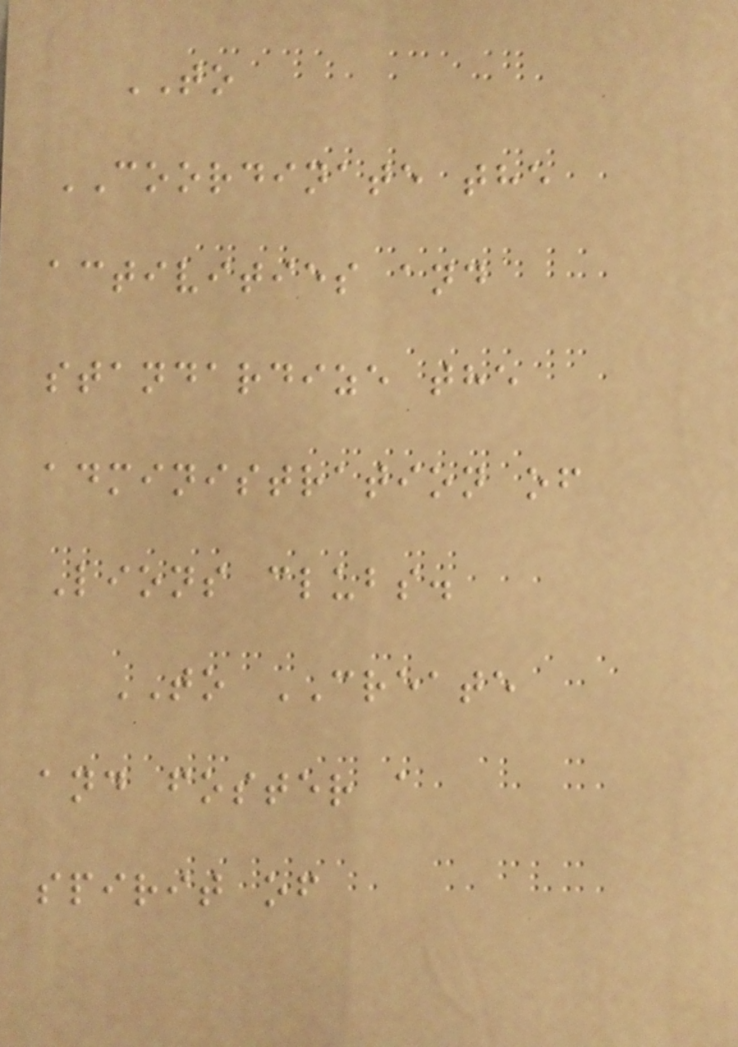TO
COORDINATE the
activities and
standardize the
administration of
Lions clubs.
TO CREATE
and foster a
spirit of
